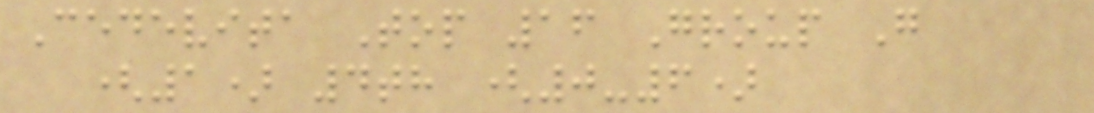Cedevita Top 16 Group G
(1) 4th (0-6)
